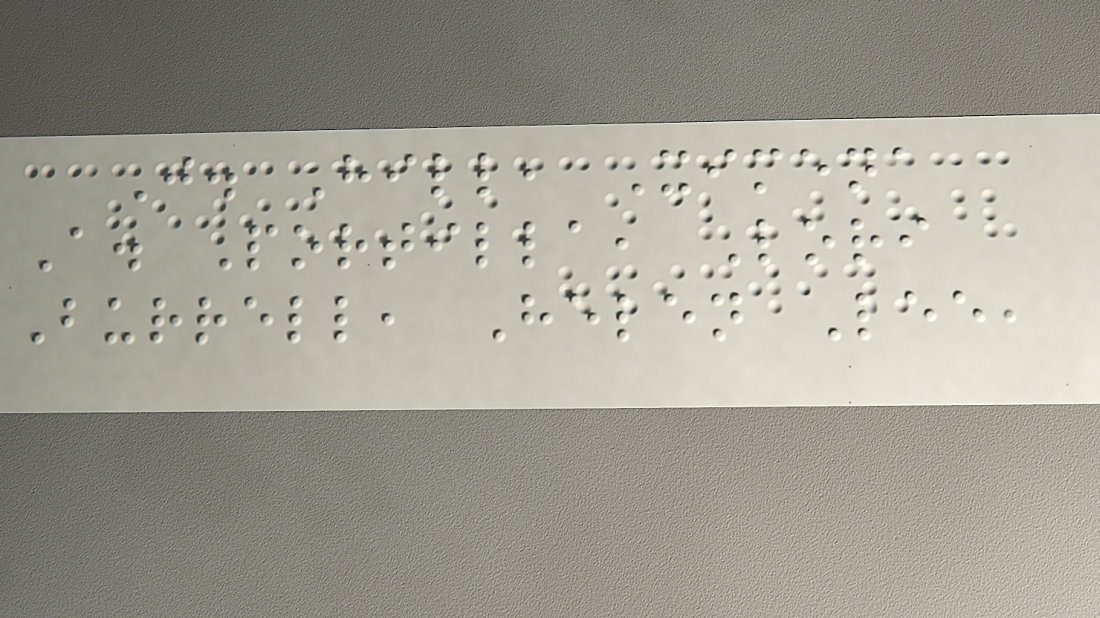J. Hill, Ximena
A. Portilla, Lori
Burrell, Helen Lee,
